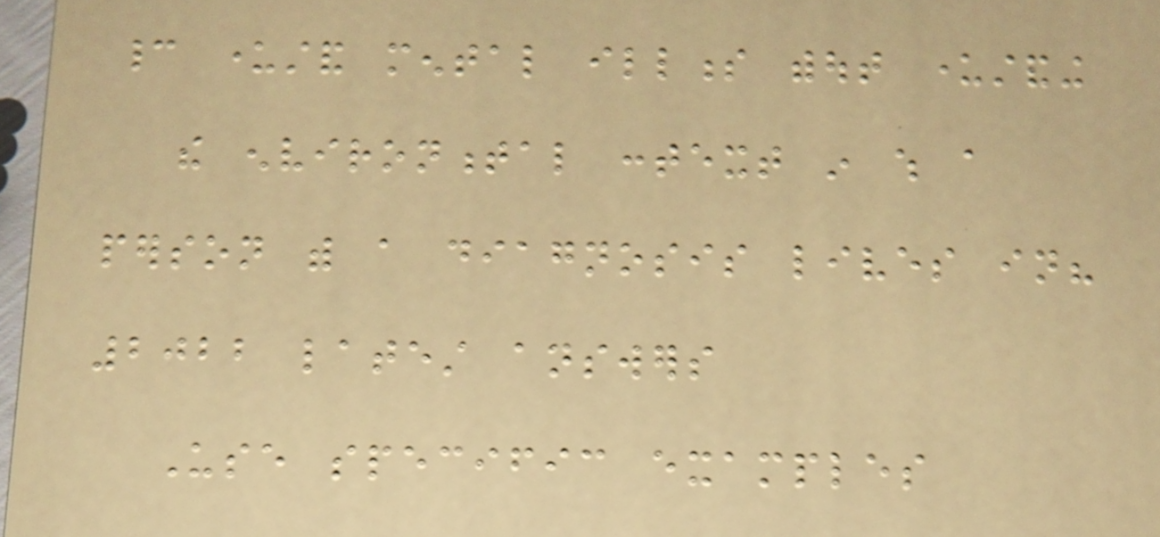cannot understand mental illness without understanding
the environmental context in which a
person with a diagnosis lives in?
2022 latest answers
Use specific examples
